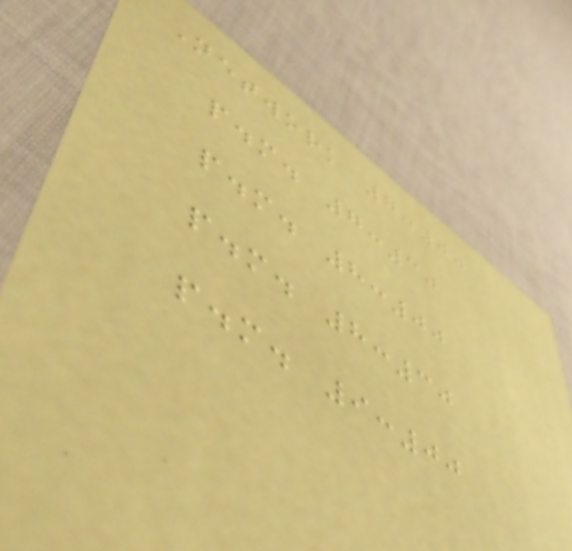Network 7:00
p.m. 7:30
p.m. 8:00
p.m. 8:30
p.m. 9:00
